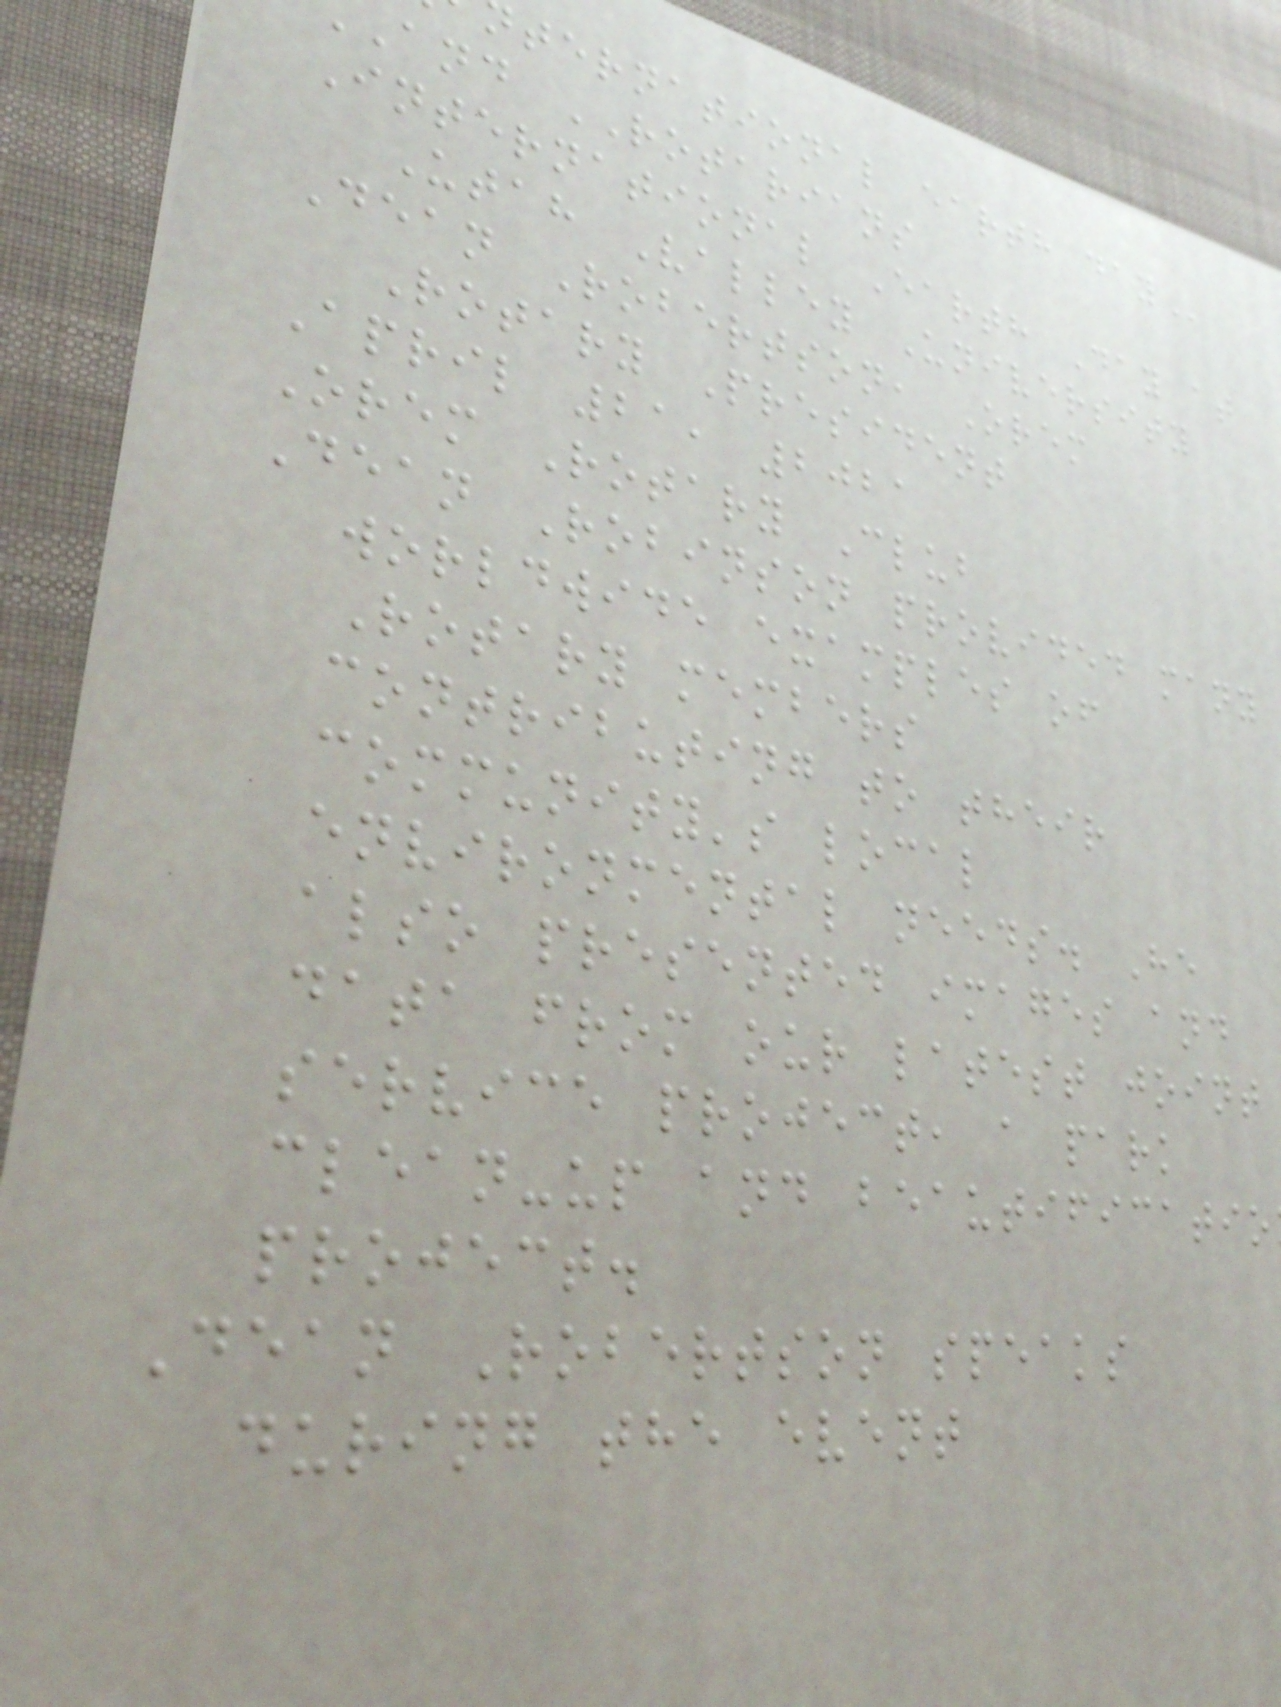ternational earth
and ROTARIANS
International Earth Day at
Utah Valley University
Dean Robertson, Orem
Rotary President
April 21, 2021
Orem Rotary Club
Dean Robinson provided many
worldwide examples of
Rotary members
contributing to their
community's local
environmental needs. He
also presented images and
data from our latest joint
service project, a park
clean-up and beautificatio
project.
Dean Robertson speaks
during the event
